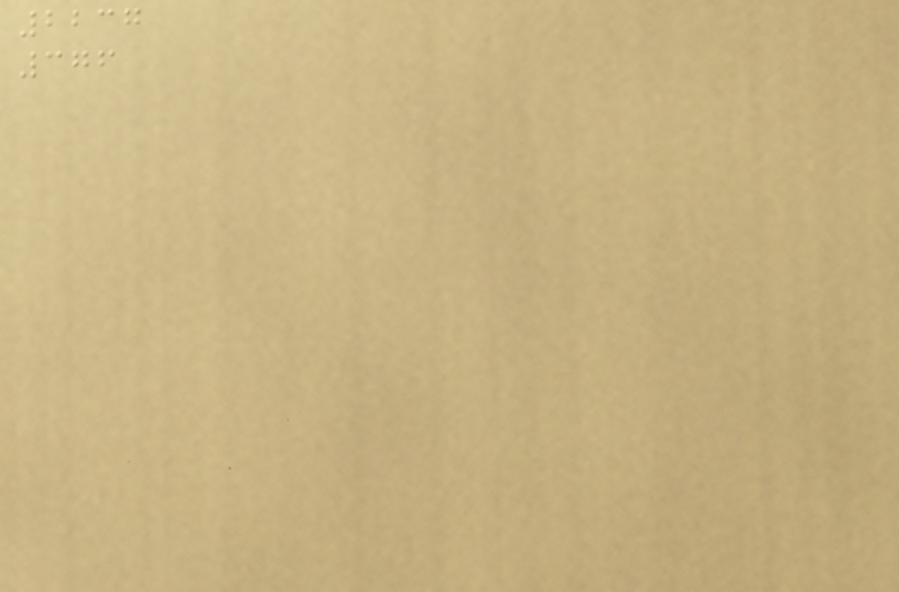2237
376
